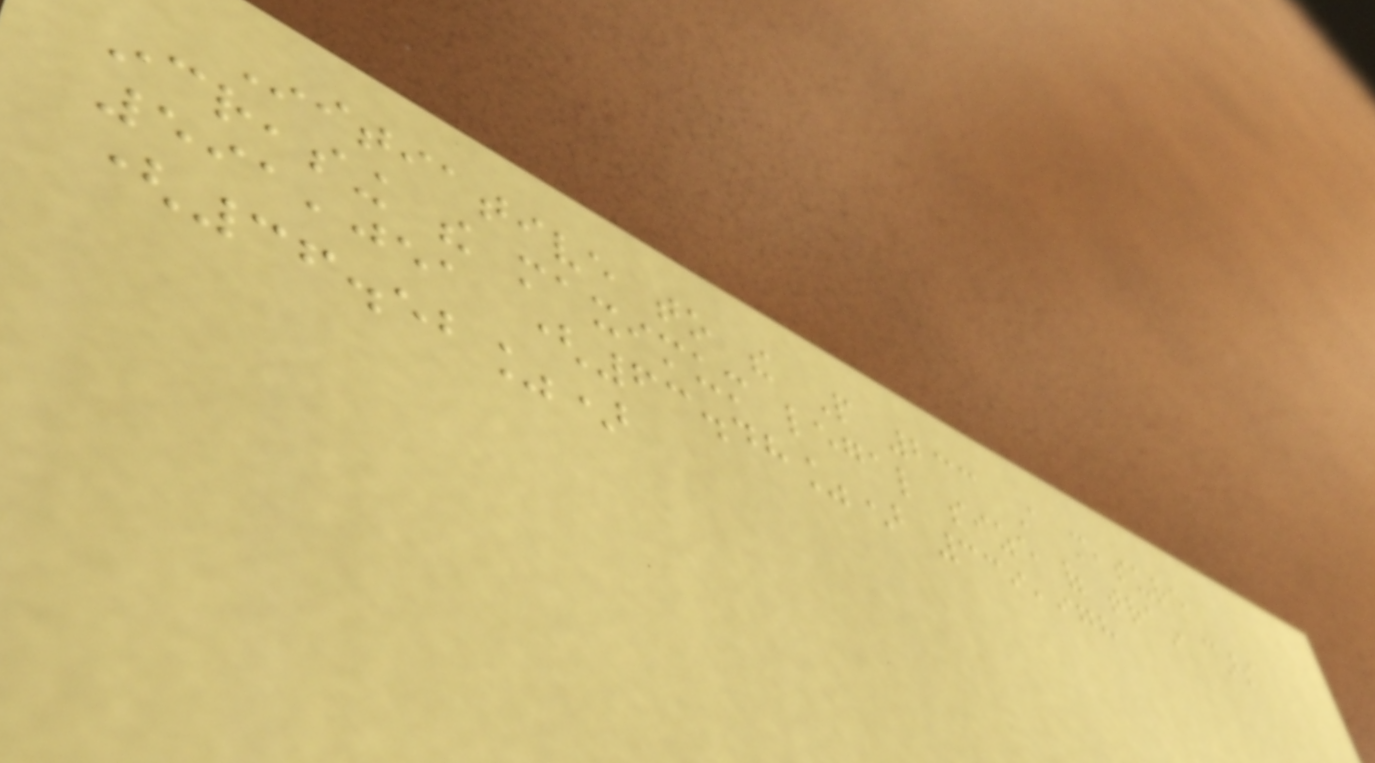Initiative to the People 233 A measure
increasing the maximum legal size of train cars
591,051 (63.48%) 339,978
(36.52%)
